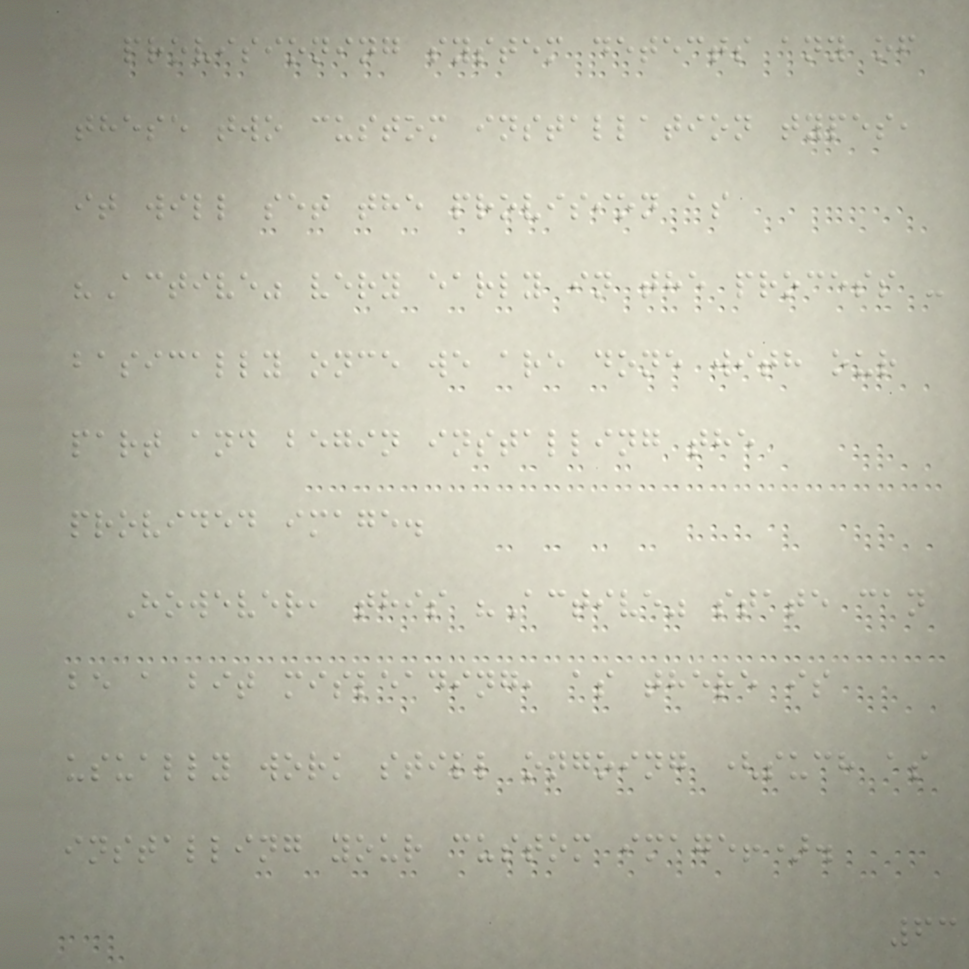provisioning system detects any of
these two custom installation types,
it will set the provision as
"Active" very early in the process -
basically once we are done with our
part and begin installing the
provided image.
However, this "Active" state can
be a bit misleading, as there is
usually work still ongoing (such as
installing your custom image!).
63
